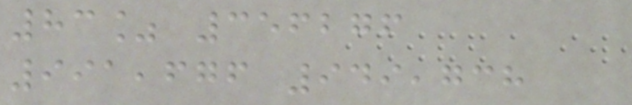83% 356276
991,676 949,738
